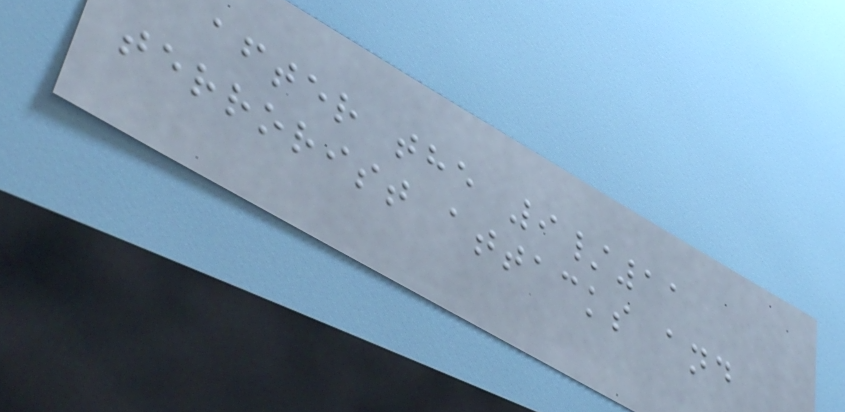after the 9/11
terrorist attacks and
